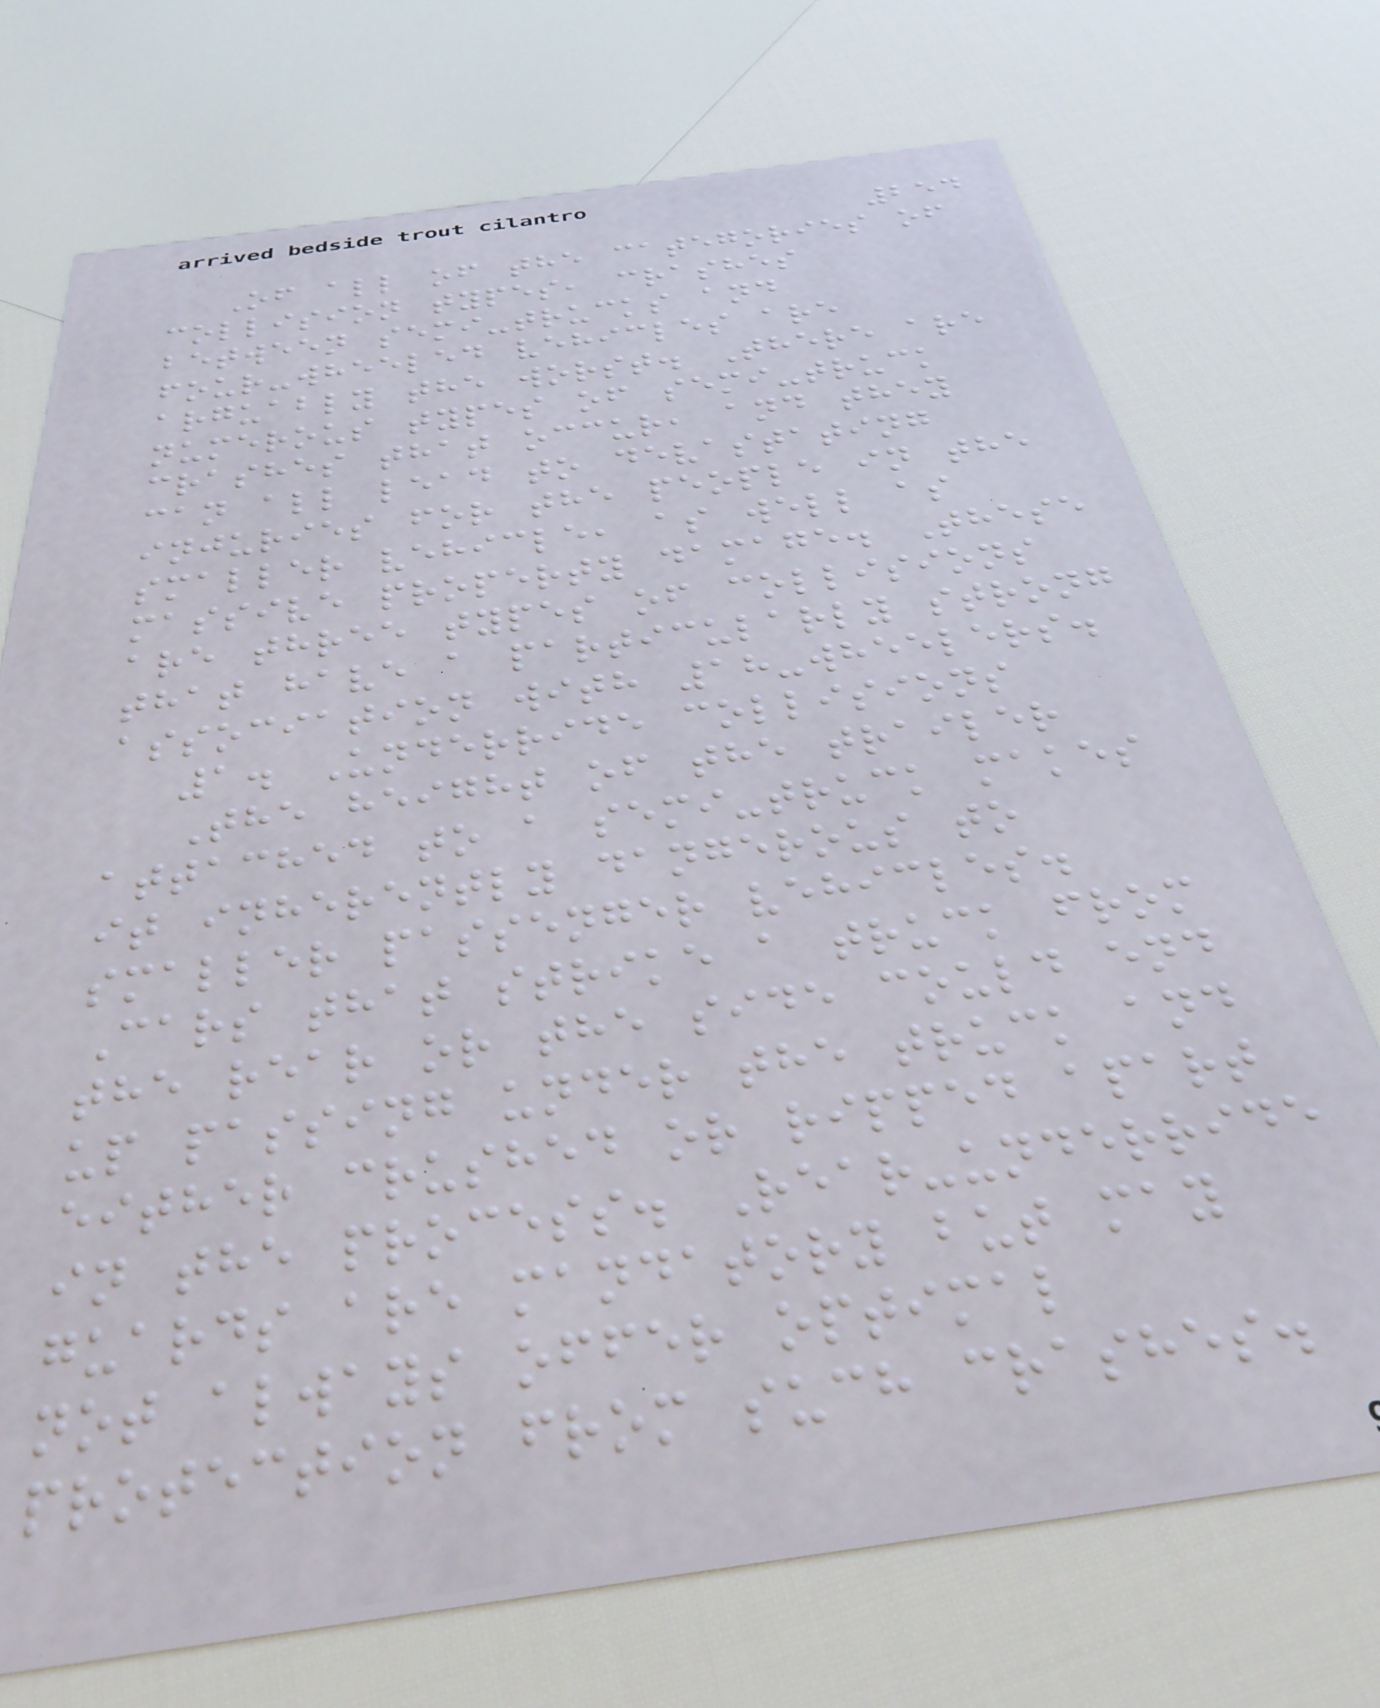254
Of all of the categories of
collision types, crashes
between semi-trucks and
four-wheeled vehicles are
arguably the worst. There are
numerous types of semi-truck
crashes that occur, and they
can all lead to devastating
injuries for the people in the
smaller vehicle, as well as
massive property damage. These
are three types of collisions
that have a particularly strong
association with 18-wheelers.
1. Underride collisions
The height of the trailer
attached to a semi-truck makes
it inherently dangerous to
smaller passenger vehicles.
Cars that strike a truck from
the rear or the side could end
up passing under the truck and
either crushed or ripped apart
in the process. Rear-underride
guards are mandatory but may
not always offer optimal
protection from such crashes.
